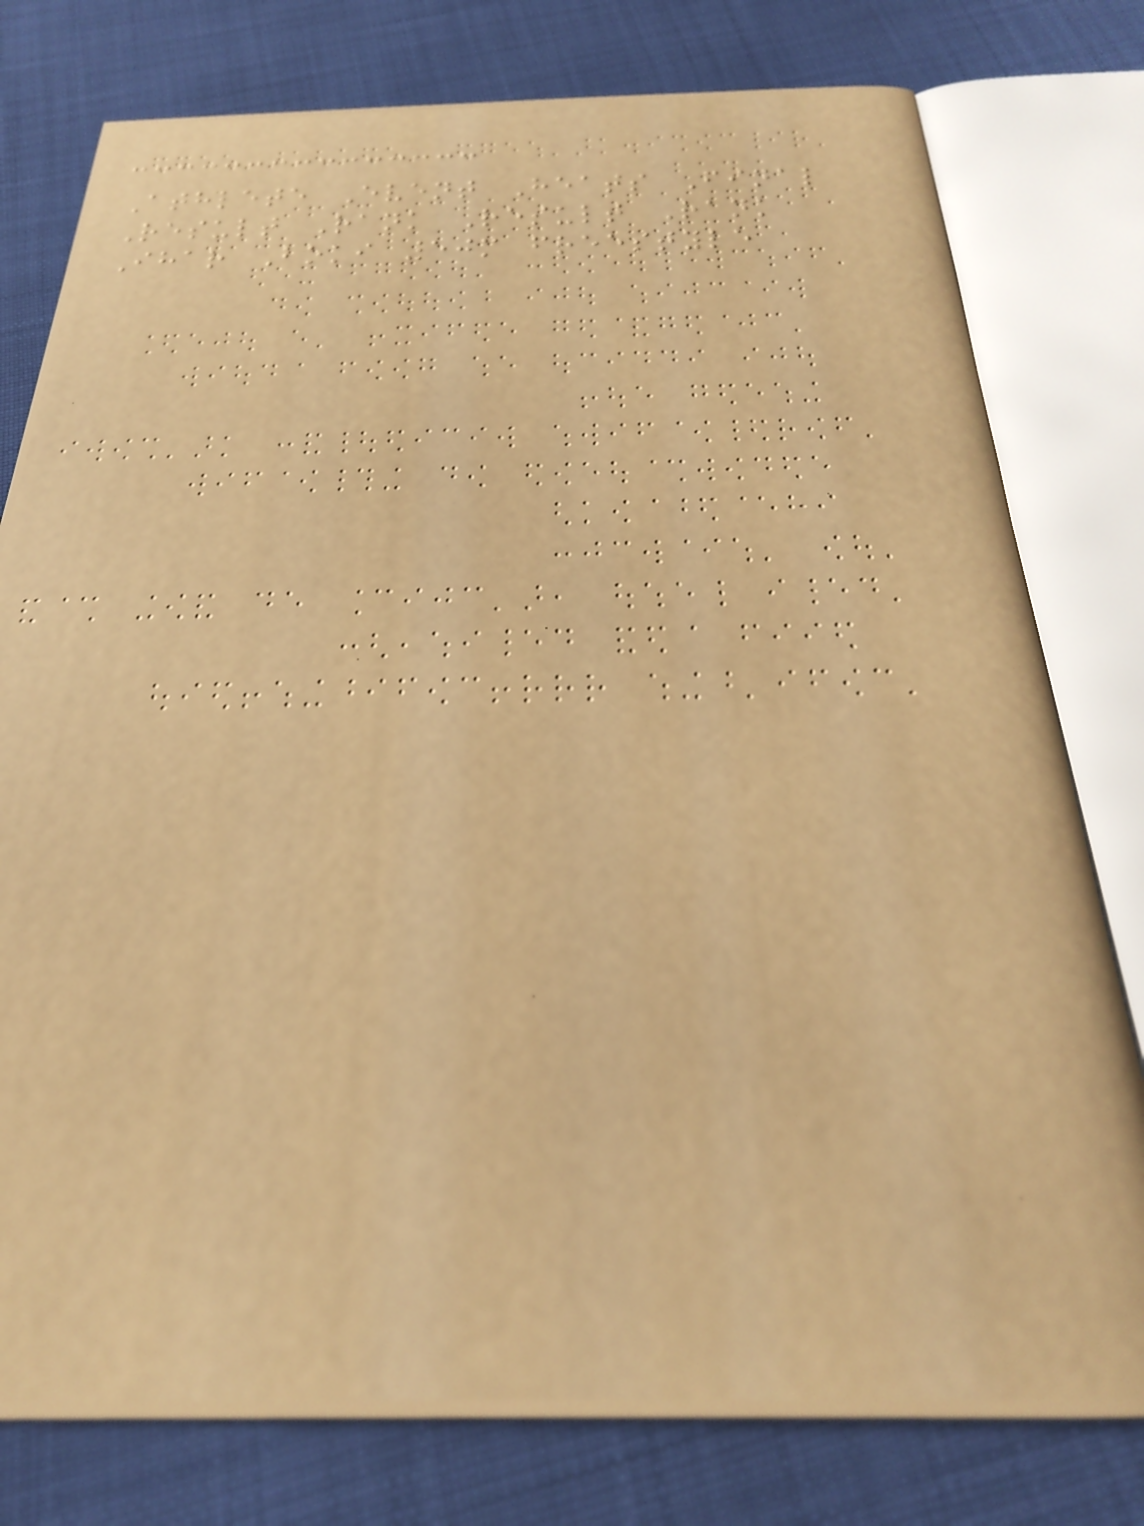Athlete Event Heats Final
Result Rank Result Rank
Ihar Boki 50m freestyle
